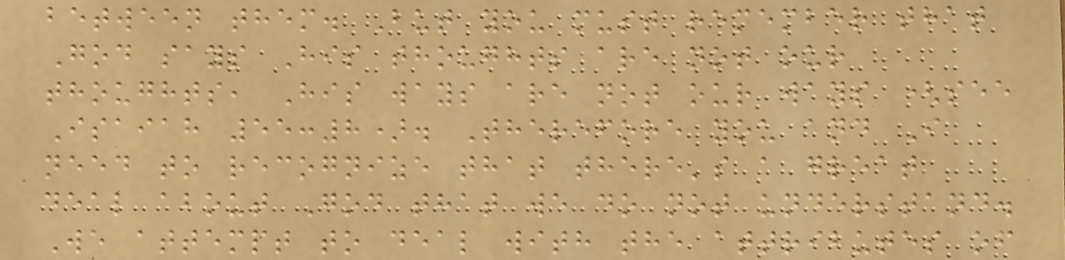between them. But you must remember that
God says His thoughts are not our
thoughts, His ways are not our ways (see
Isaiah 55:8). Therefore you and I
need to recognize that there's a great
deal about God that we do not understand.
We attempt to deal with the attributes of
